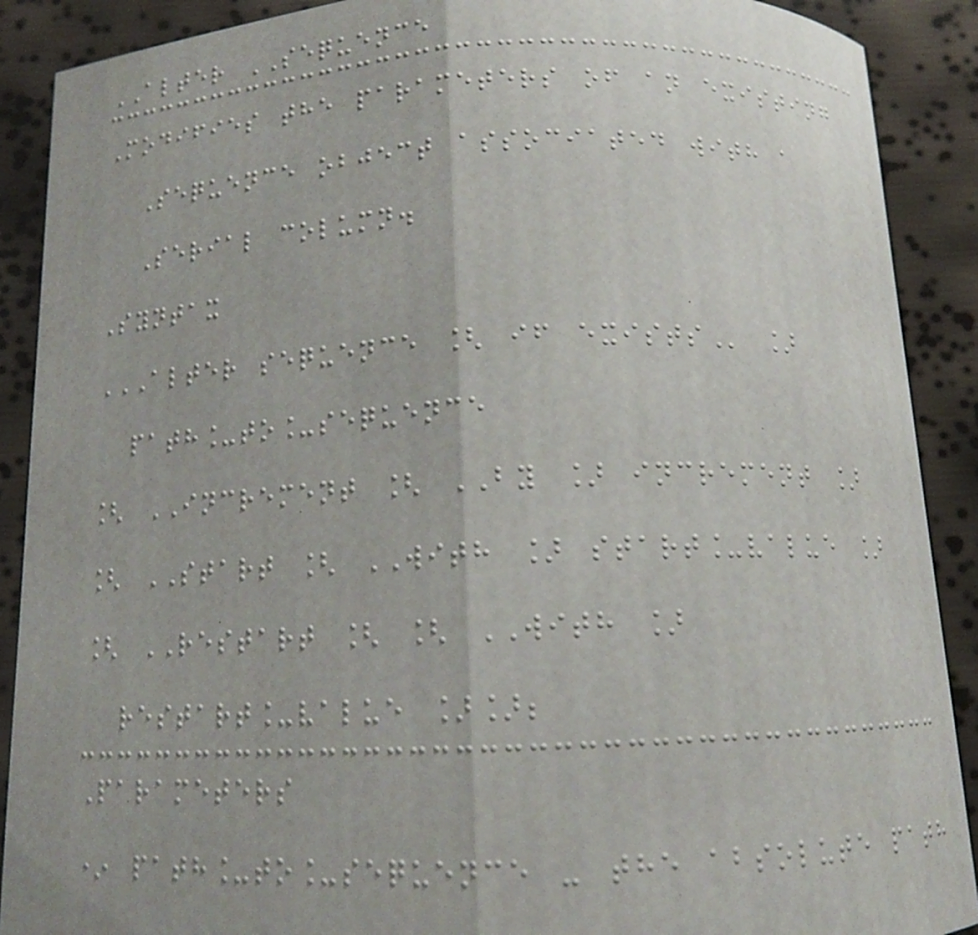ALTER SEQUENCE
Modifies the parameters of an existing
Sequence object associated with a
Serial column.
Syntax
ALTER SEQUENCE [ IF EXISTS ]
path_to_sequence
[ INCREMENT [ BY ] increment ]
[ START [ WITH ] start_value ]
[ RESTART [ [ WITH ]
restart_value ]];
Parameters
* path_to_sequence - the absolute path
